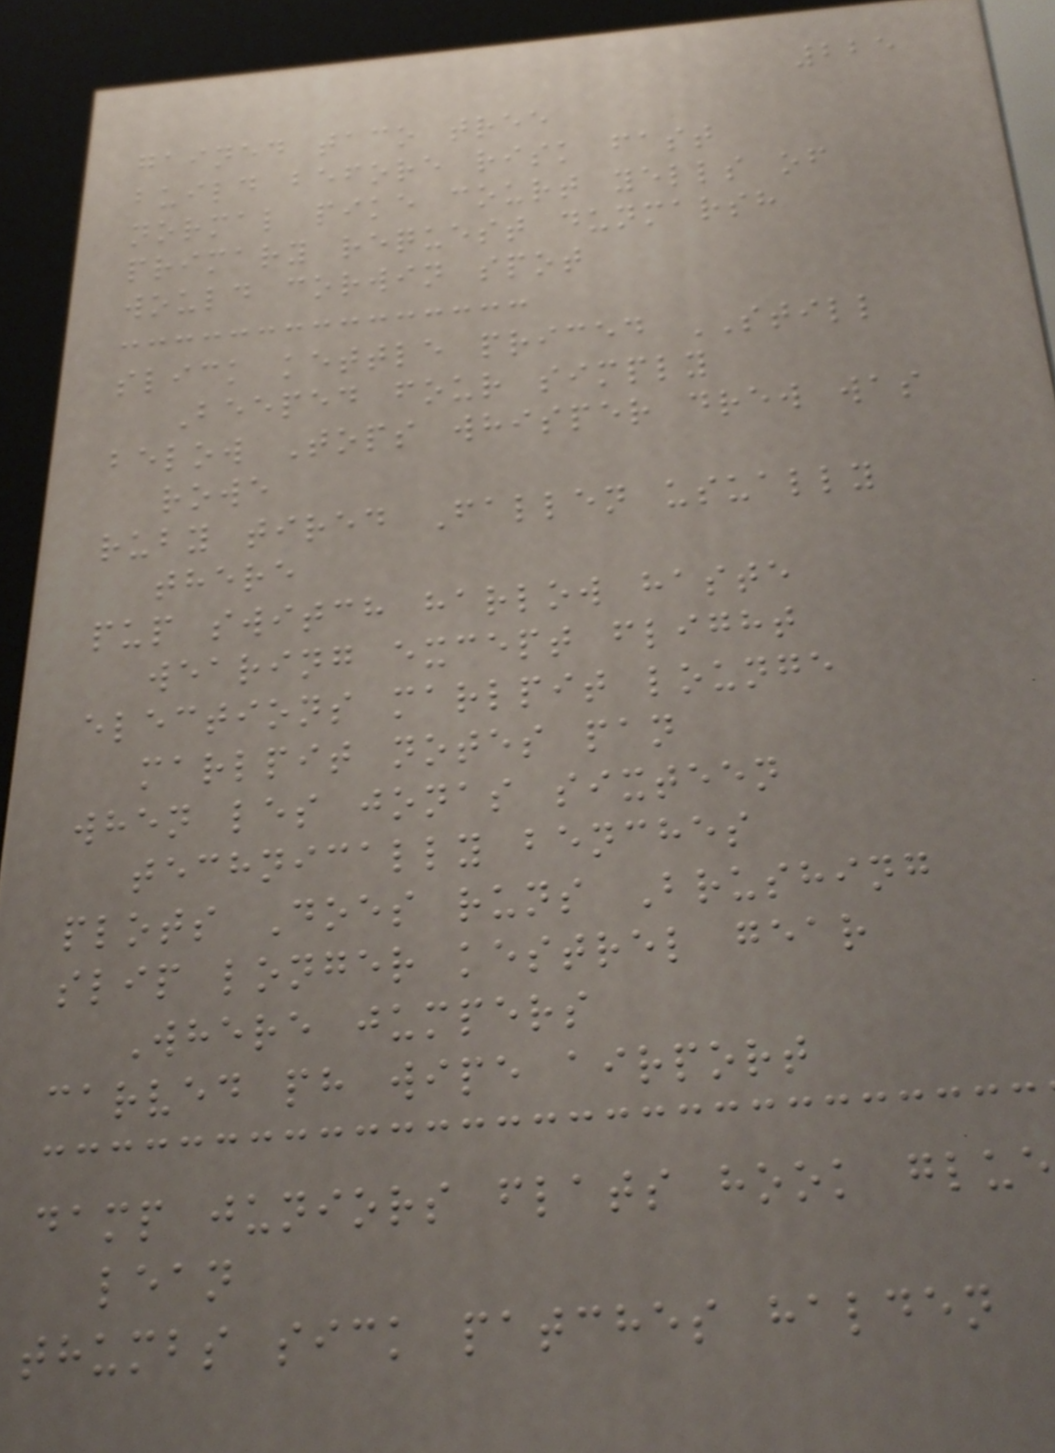225
gained taco tree
build before risk fast
normal pike court yells of
primary request dunmarsh
would corwin spot
slick kettle priced STILL
Beeped four simply
below Tops whisper drew was
rowe
ruby tired Fallen usually
there
pup switch harlow haste
wearing except flight
elections marlpit lounge
marlpit notes pan
when les jonas sixteen
technically benches
plots Does runs Brushing
slip longer kestrel gear
Where jumpers
carved ph wipe airport
damp juniors flats hook glue
lean
thumbs sick patches halden
